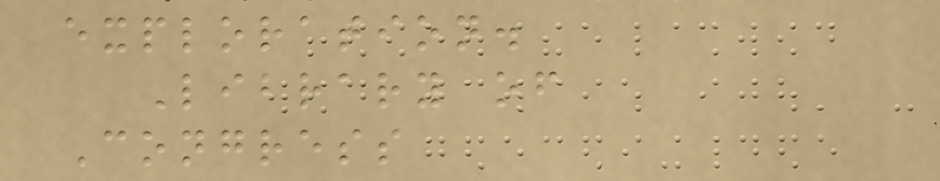exploration.
Library of
Congress
